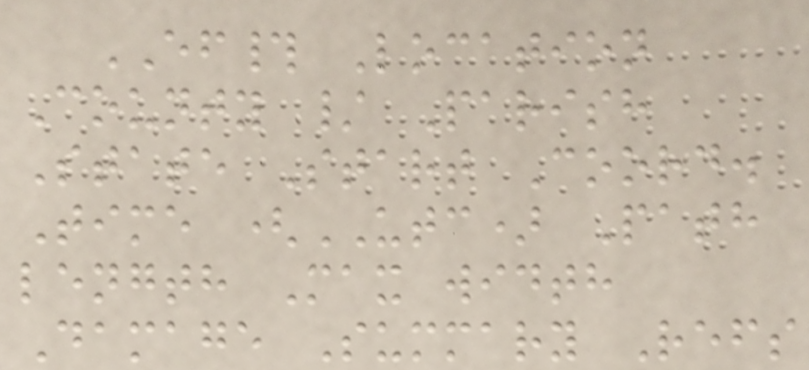EF# Location
County / Parish
State Start Coord.
Time (UTC) Path
length Max width
Damage Summary Refs
